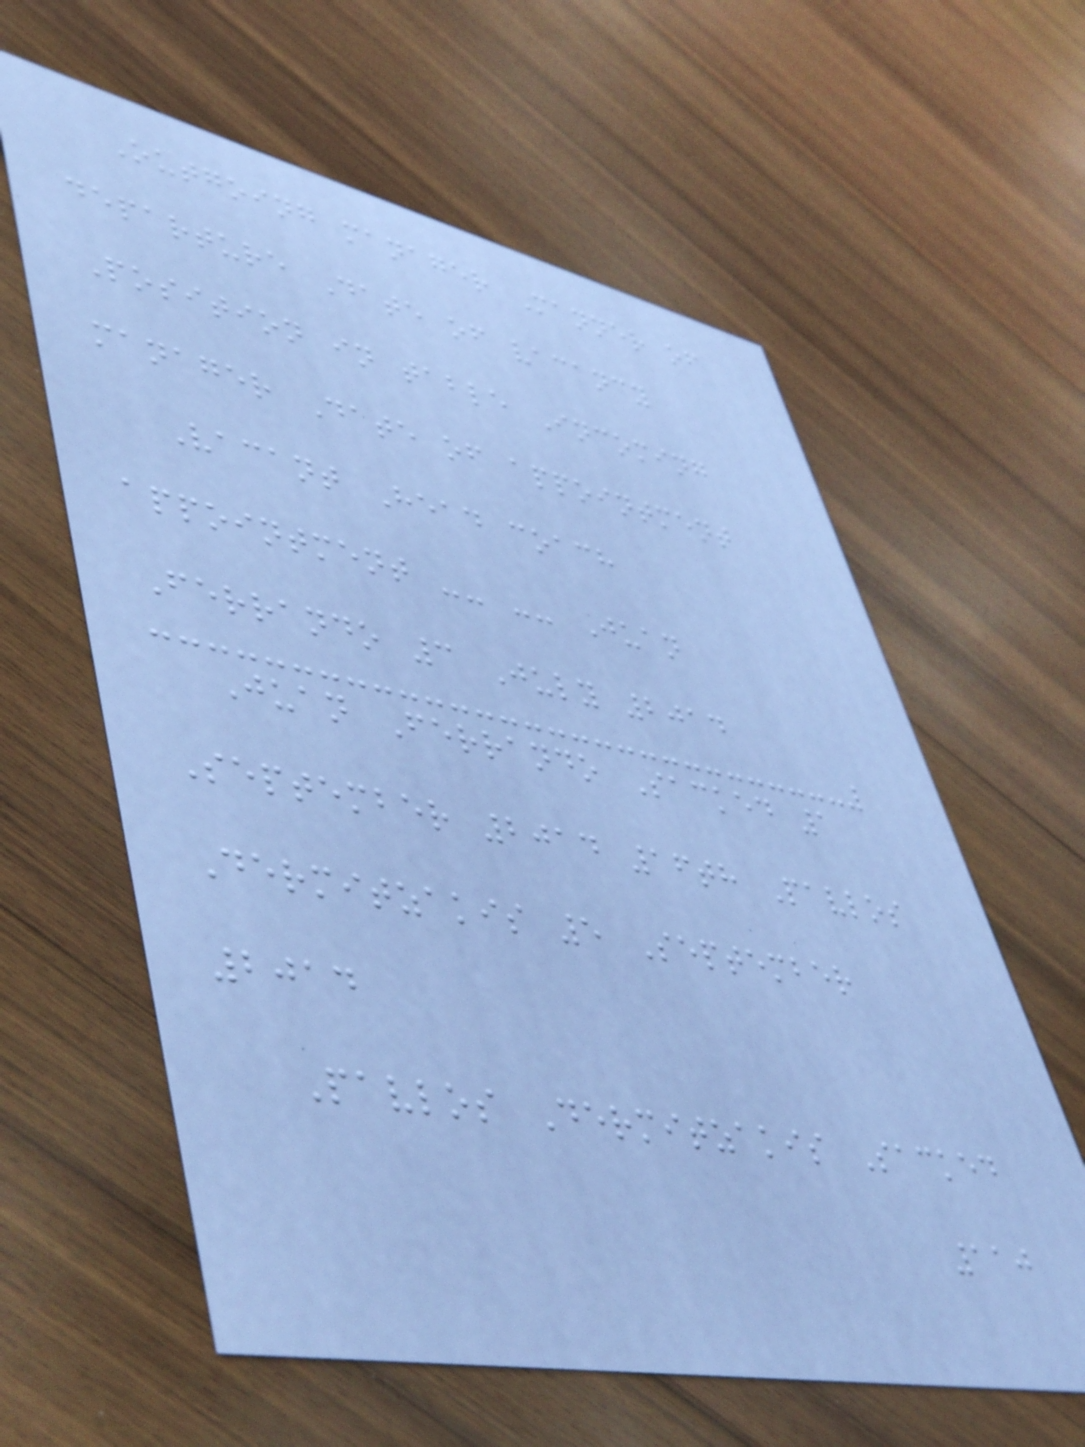Outgoing manager Manner of
departure Date of vacancy
Position in table Incoming
manager Date of appointment
Vacant Head coach
appointment -- -- Juan
Ferrando 3 July 2014
Juan Ferrando Sacked 1
September 2014 16th Pavlos
Dermitzakis 5 September
2014
Pavlos Dermitzakis Sacked
110
